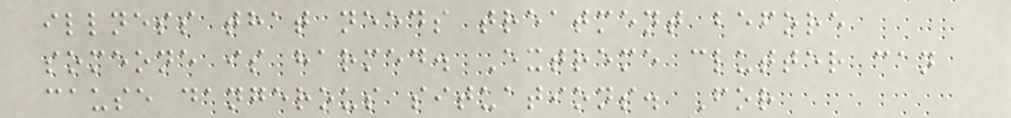illness that needs treatment before
someone is harmed. Extreme clutter can
cause dangerous situations. For
